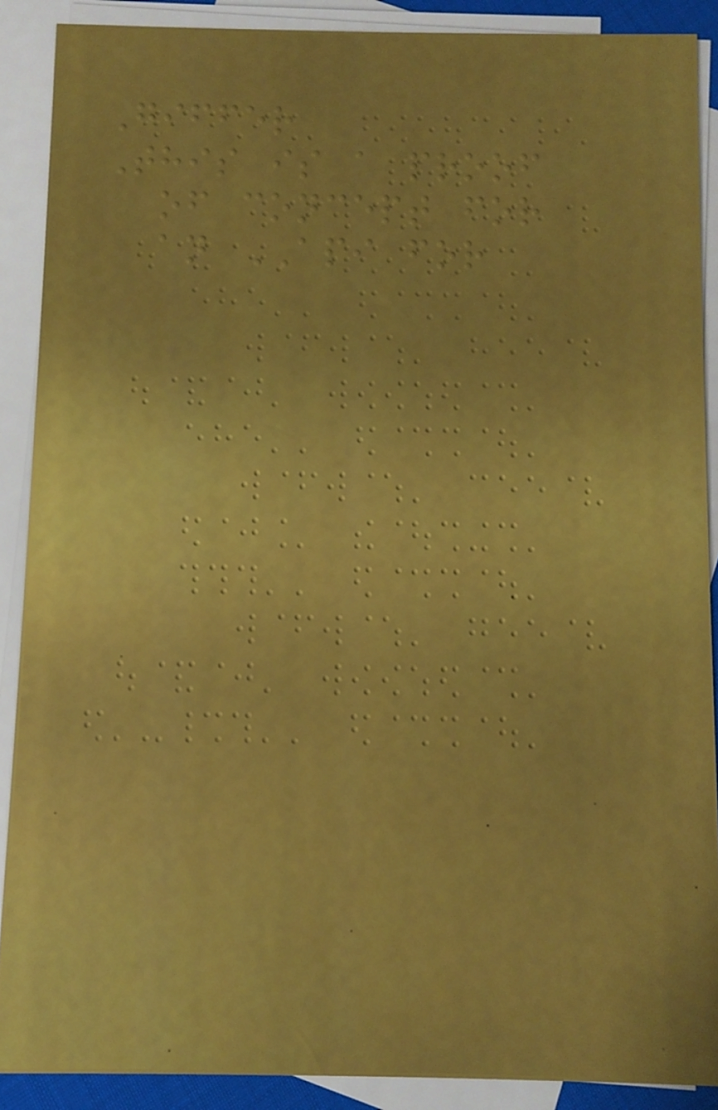Giffer
This is a proof
of concept for
an API for
